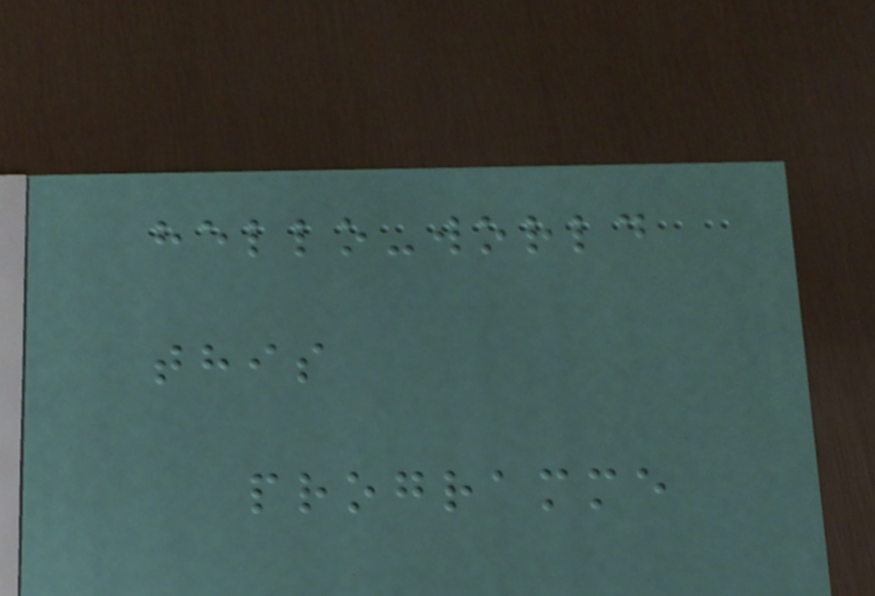hello-world
this
programme
